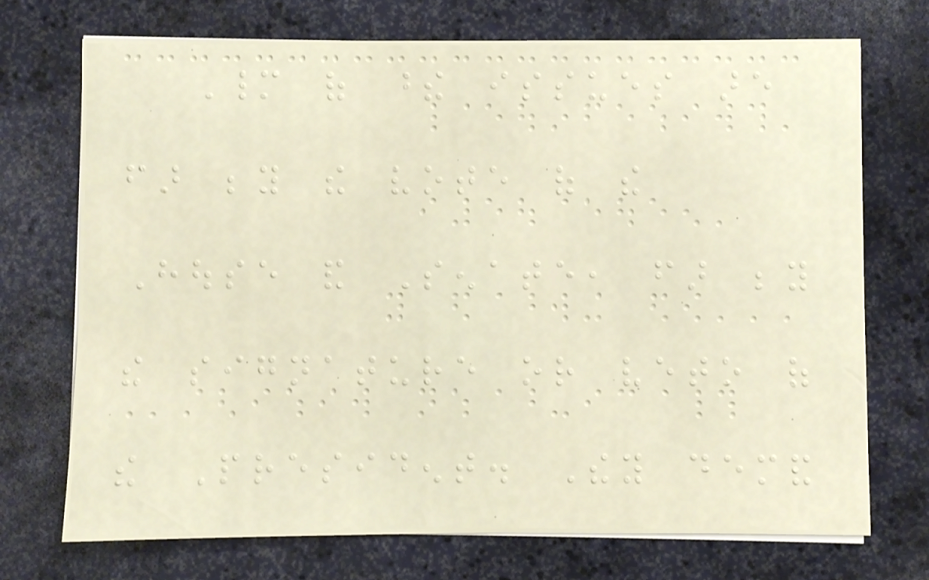Many of these issues are
far beyond the vote of the
House and Senate, far beyond
the signature or veto of
the President. They demand
